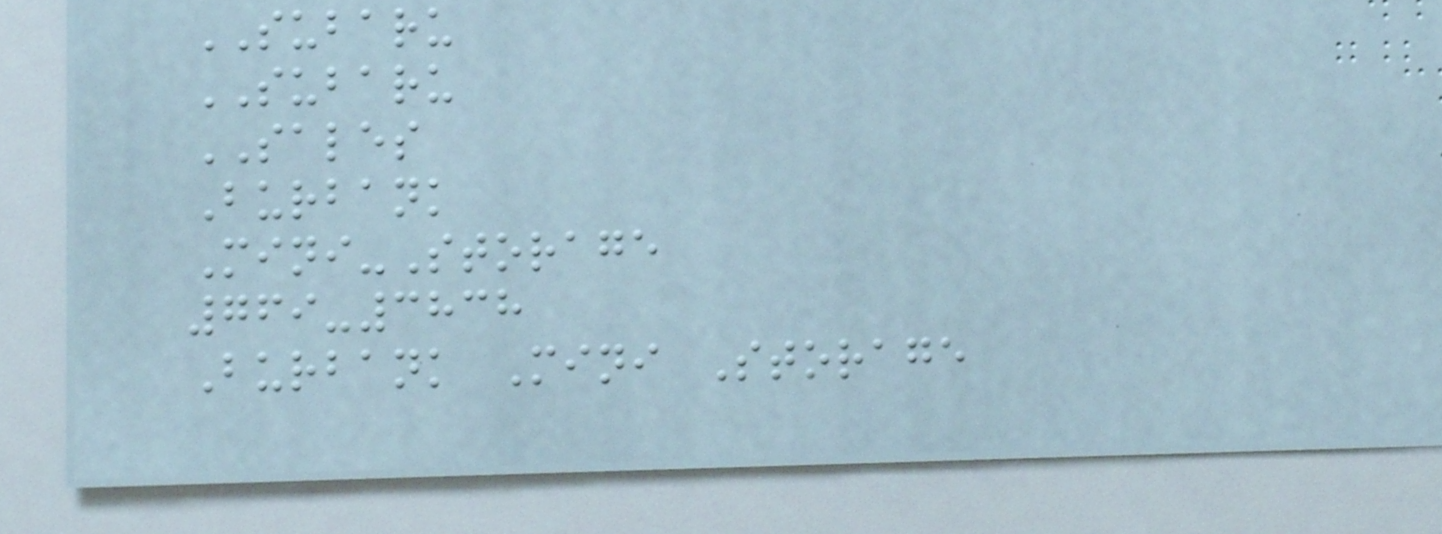SUBARU
SUBARU
SALES
Burbank
Mini-Storage
769-3838
Burbank Mini Storage
